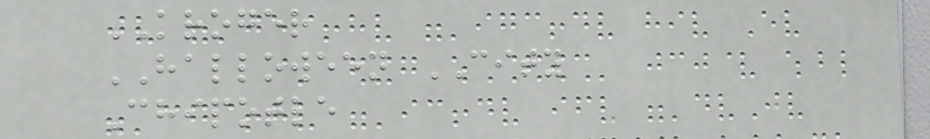KROGER
HALLOWEEN CITY
Chipotle
